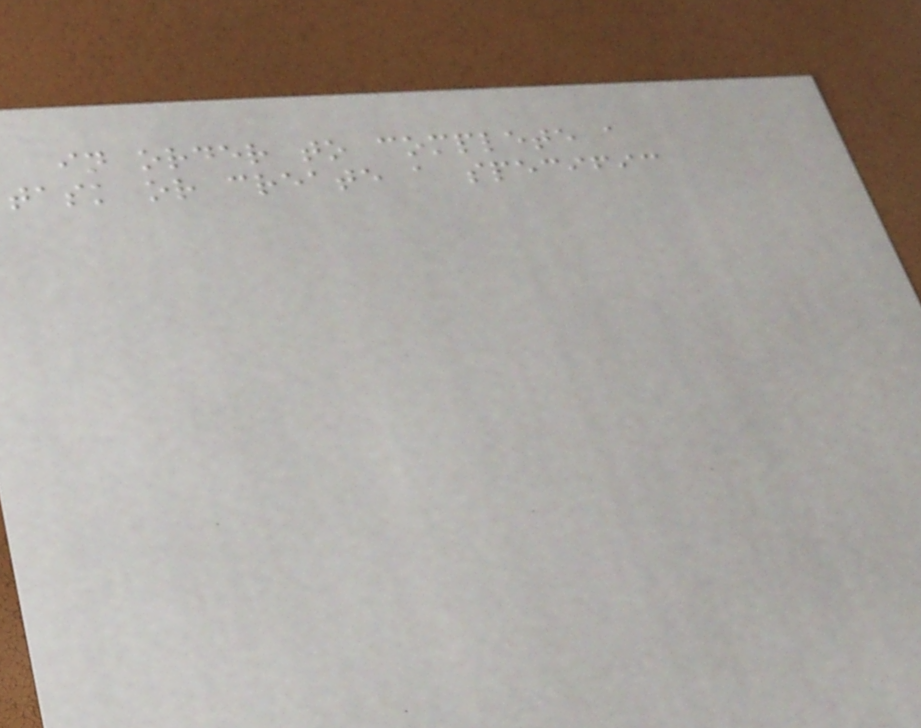in order to complete a
task or create a specific
